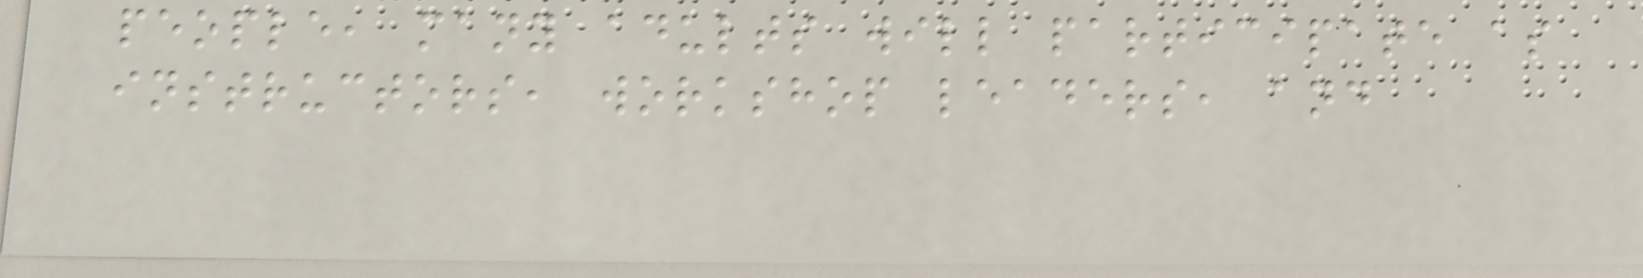people, many adults will participate as
instructors, workshop leaders, and
